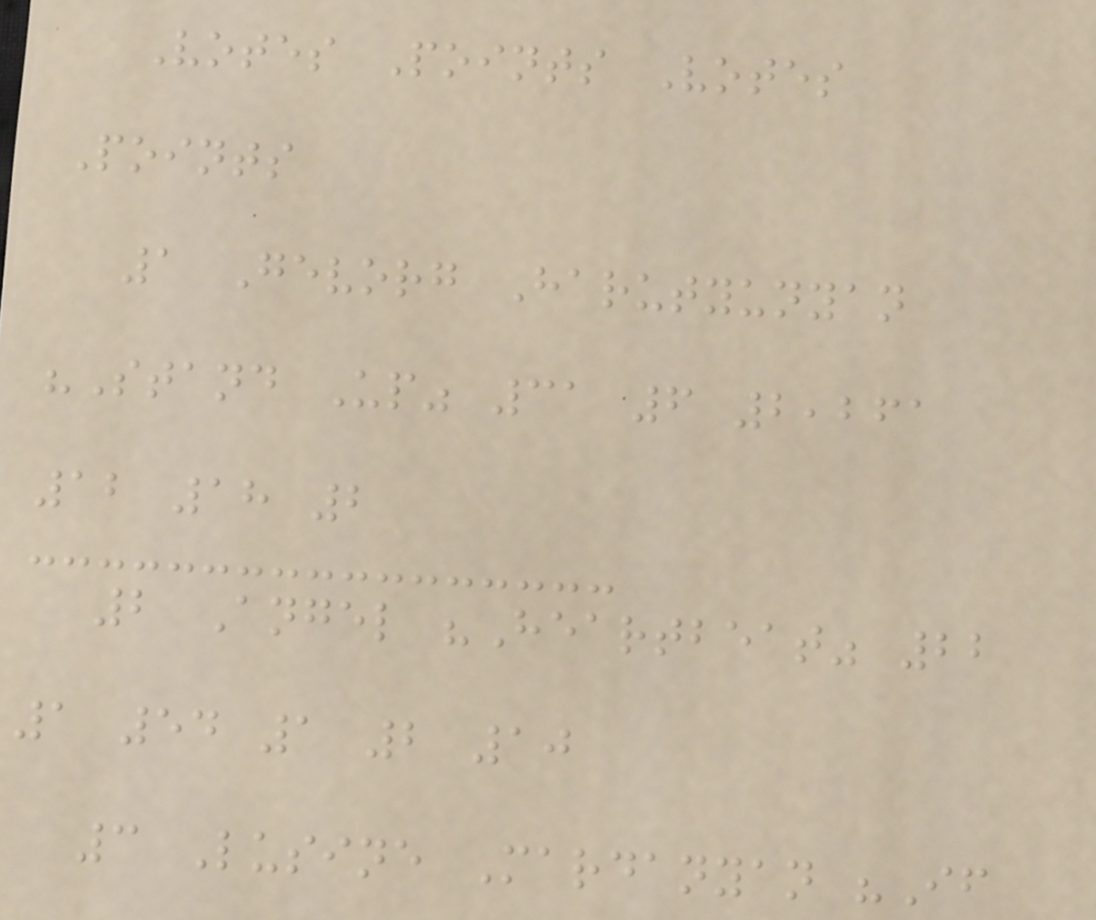Votes Points Votes
Points
1 Gevorg Harutyunyan
"Stand Up" 31 6 2,261
12 18 2
2 Angel "Heartbeat" 22
1 54 1 2 10
3 Lusine Mardanyan "If
